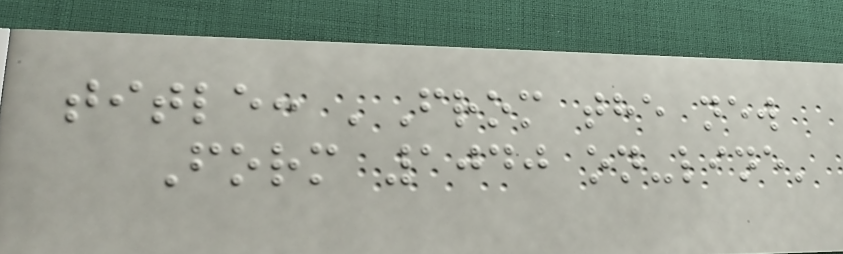title: 'From the new
Form 1040 on-line'
